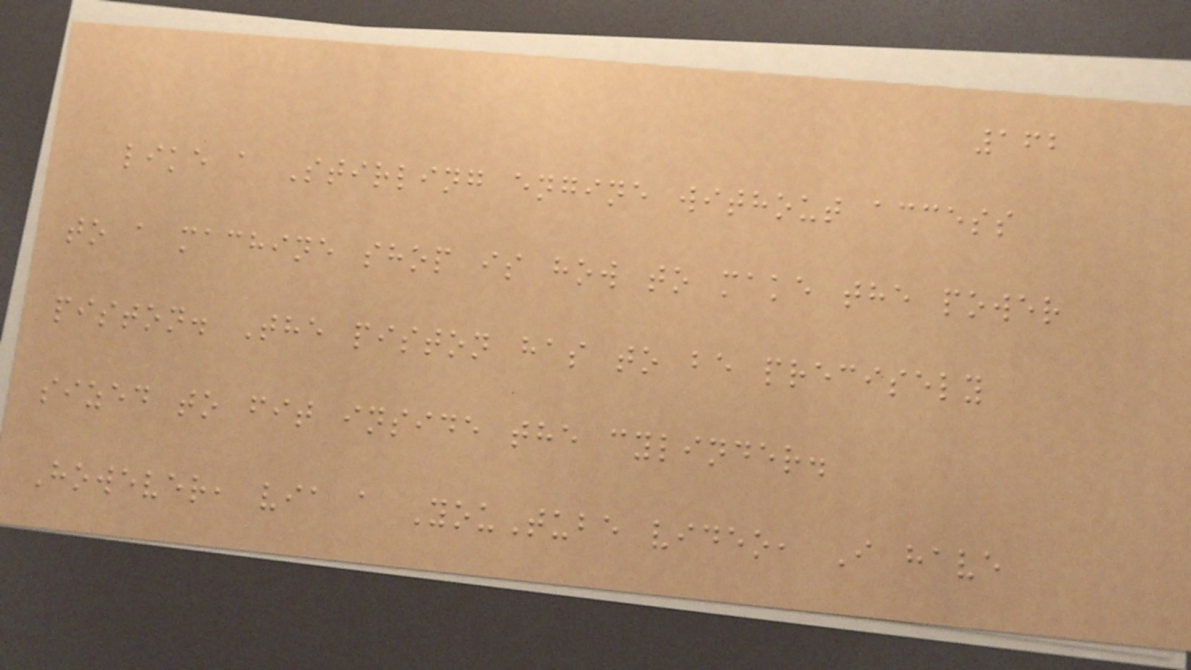162
like a Stirling engine without access
to a machine shop is how to make the power
piston. The piston has to be precisely
sized to fit inside the cylinder.
However, via a YouTube video, I have
